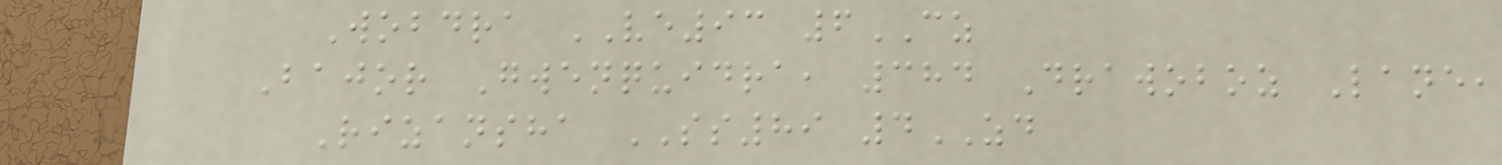Wobdra VE93 6CZ
Bajor Gwenquidra, 384 Drawoboz Lane,
Rizansha SS89 4ZD
